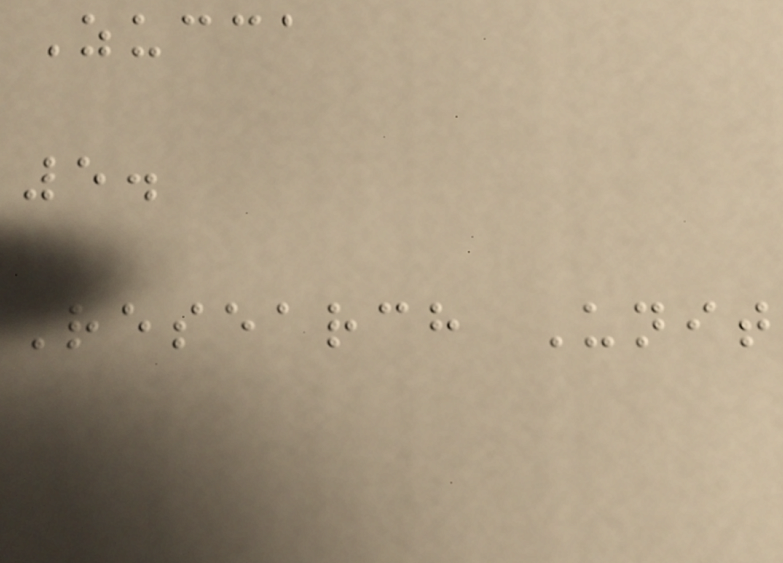Zucca
5.
Research Unit
